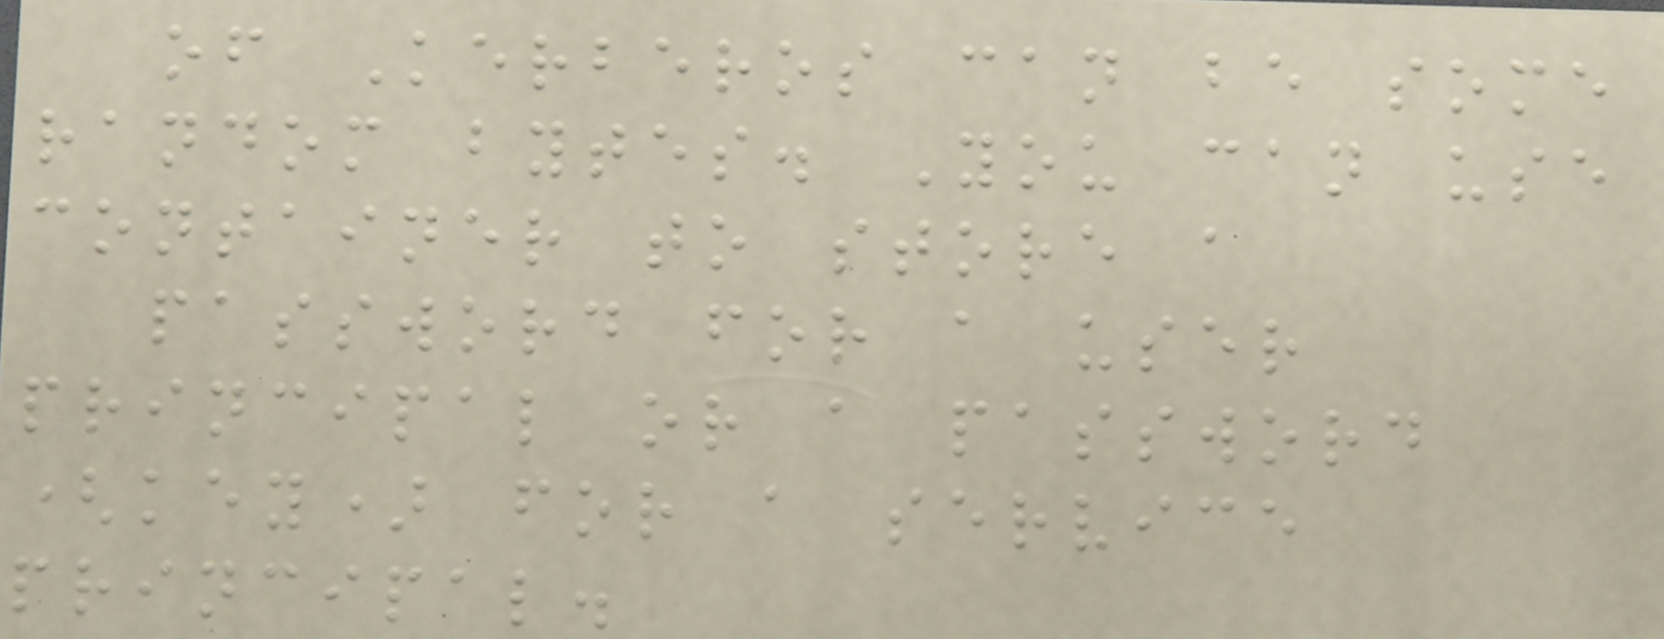of Kerberos can be some
random bytes. You can use
container to store a
password for a user
principal or a password
(key) for a service
principal.
